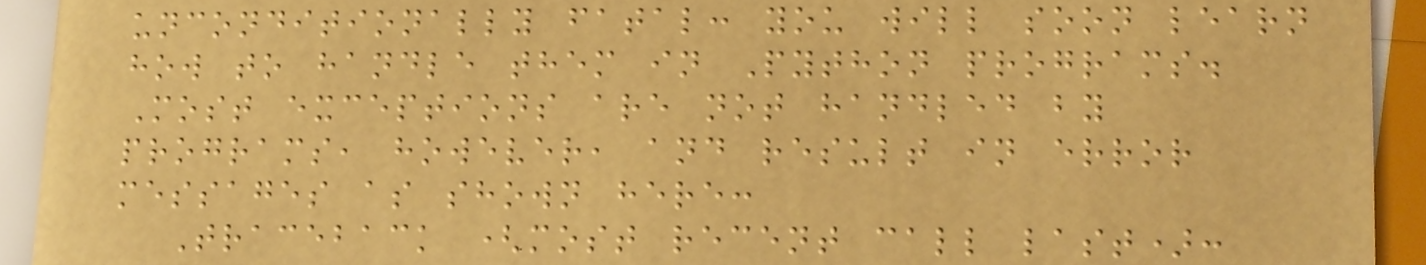unconditionally fatal: you will soon learn
how to handle them in Python programs.
Most exceptions are not handled by
programs, however, and result in error
messages as shown here:
Traceback (most recent call last):
